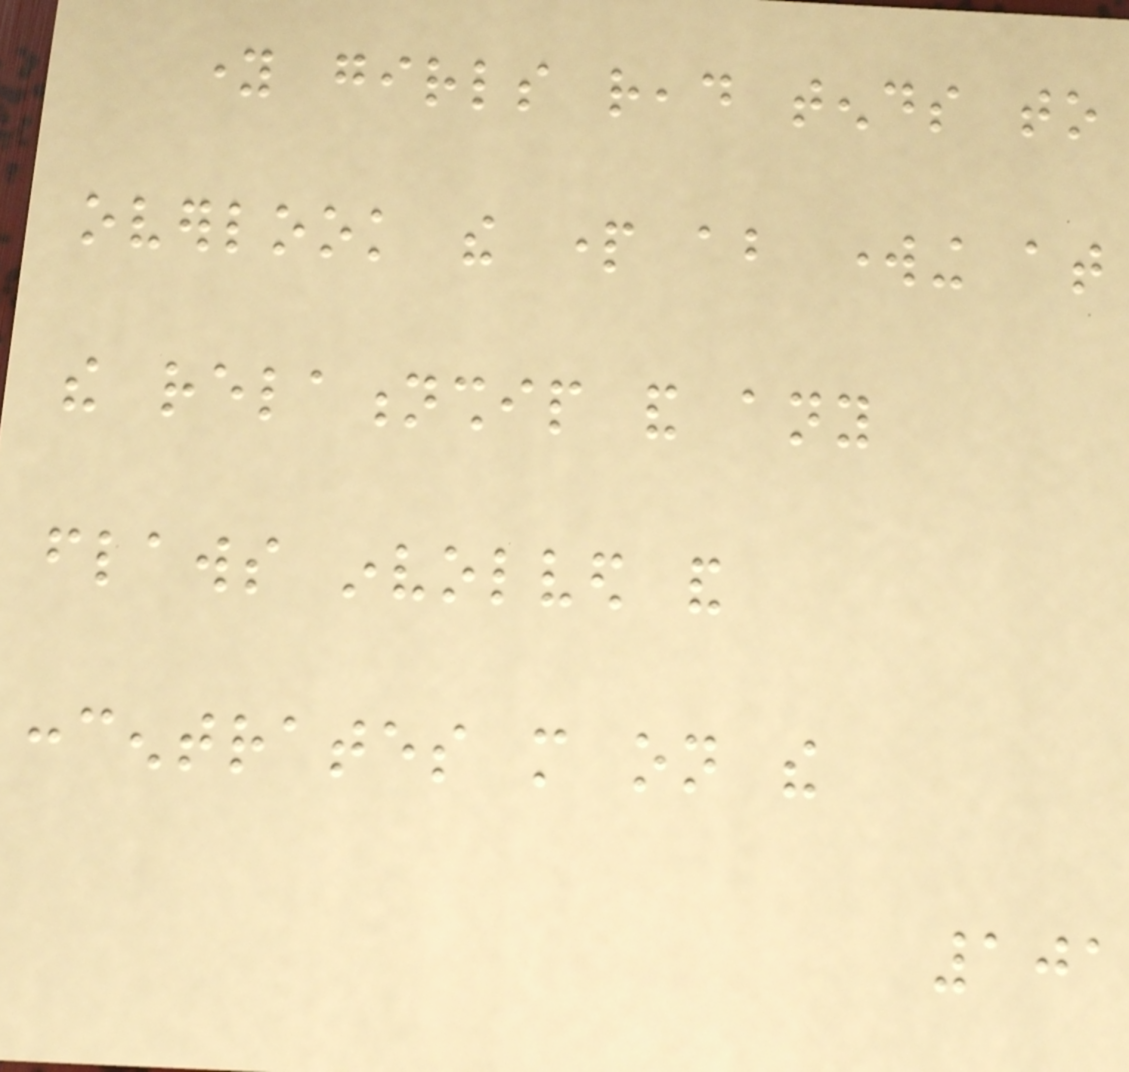young girls read tends to
overlook the part about working at
the relationship and any
flaws involved and
concentrates more on the
101
